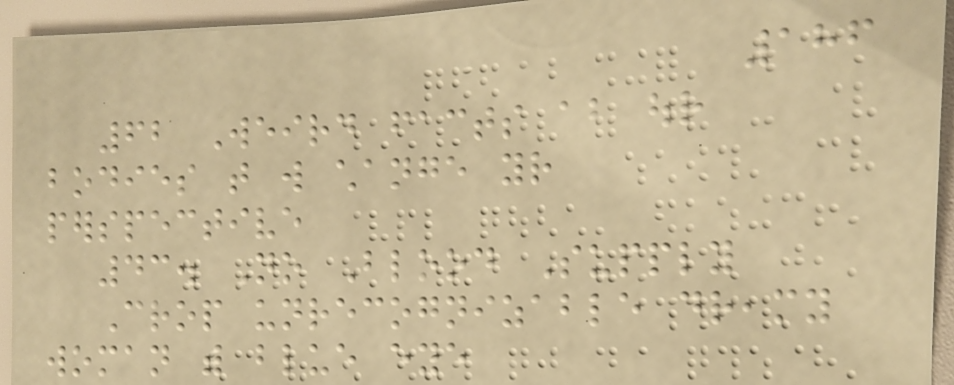186
62 Weird facts about our
bodies that will change your
perspective
43. No Blood Supply
Crop unrecognizable dreamy
woman with blue eye
